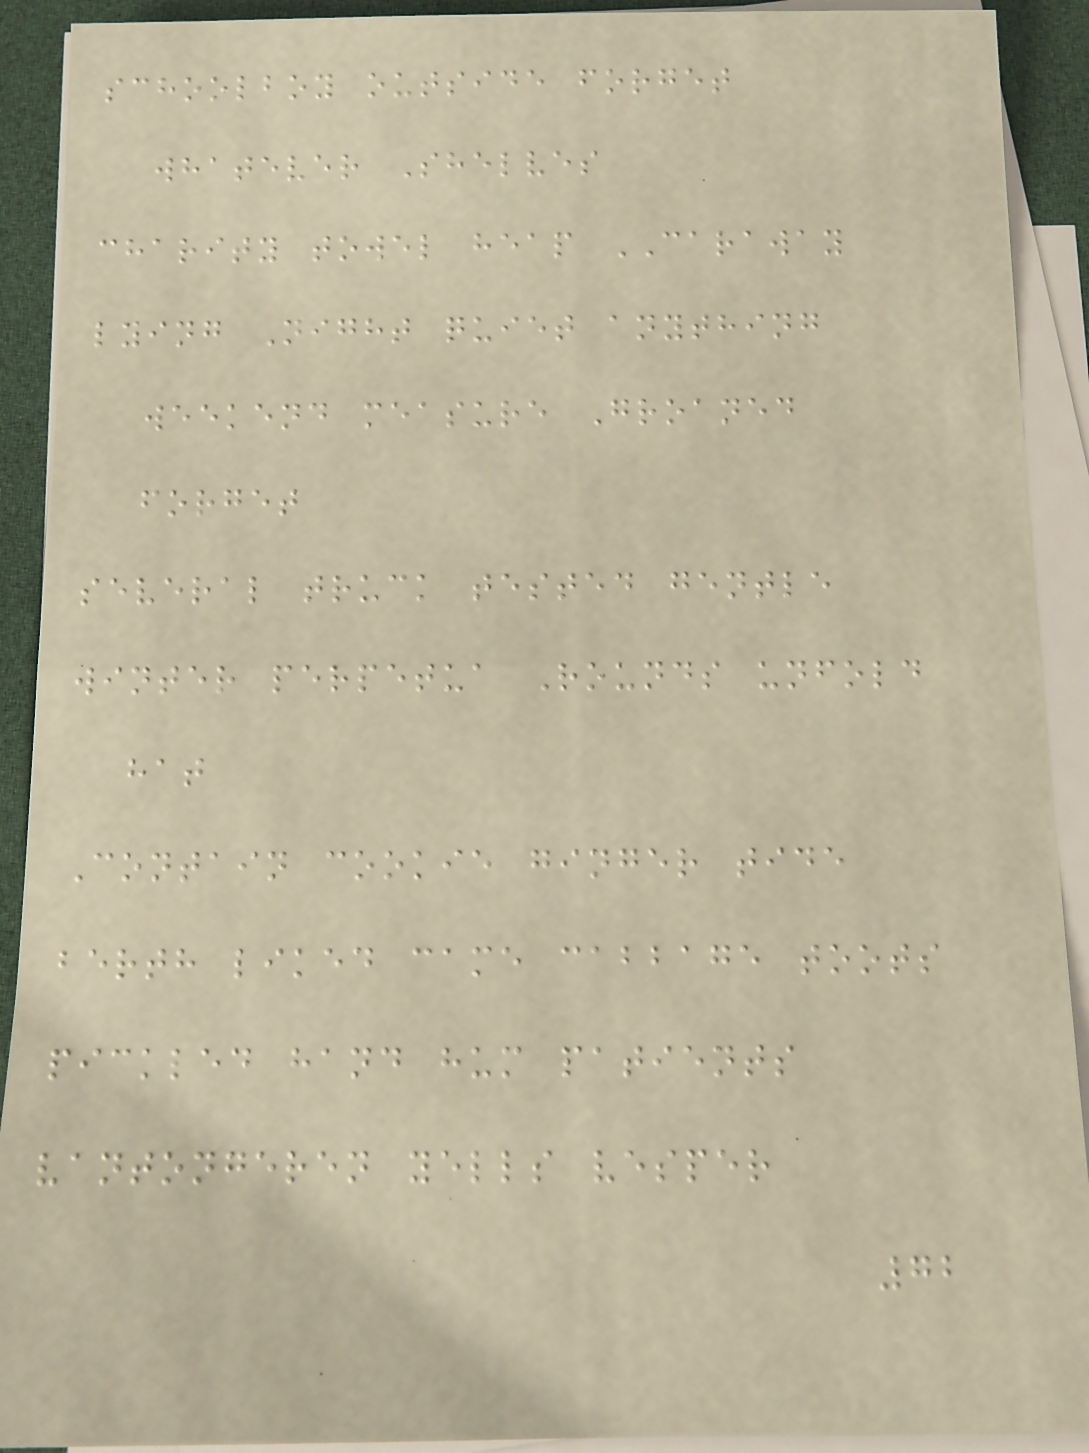schoolboy outside forget
whatever Shelves
charity towel heap CARAWAY
lying Night quiet anything
weekend measure Groaned
forget
several truck tested gentle
winter perpetua Rounds unfold
hat
Contain cookie ginger tide
berth liked came cabbage toots
pickled hand hum patients
vantongeren yells vesper
72
